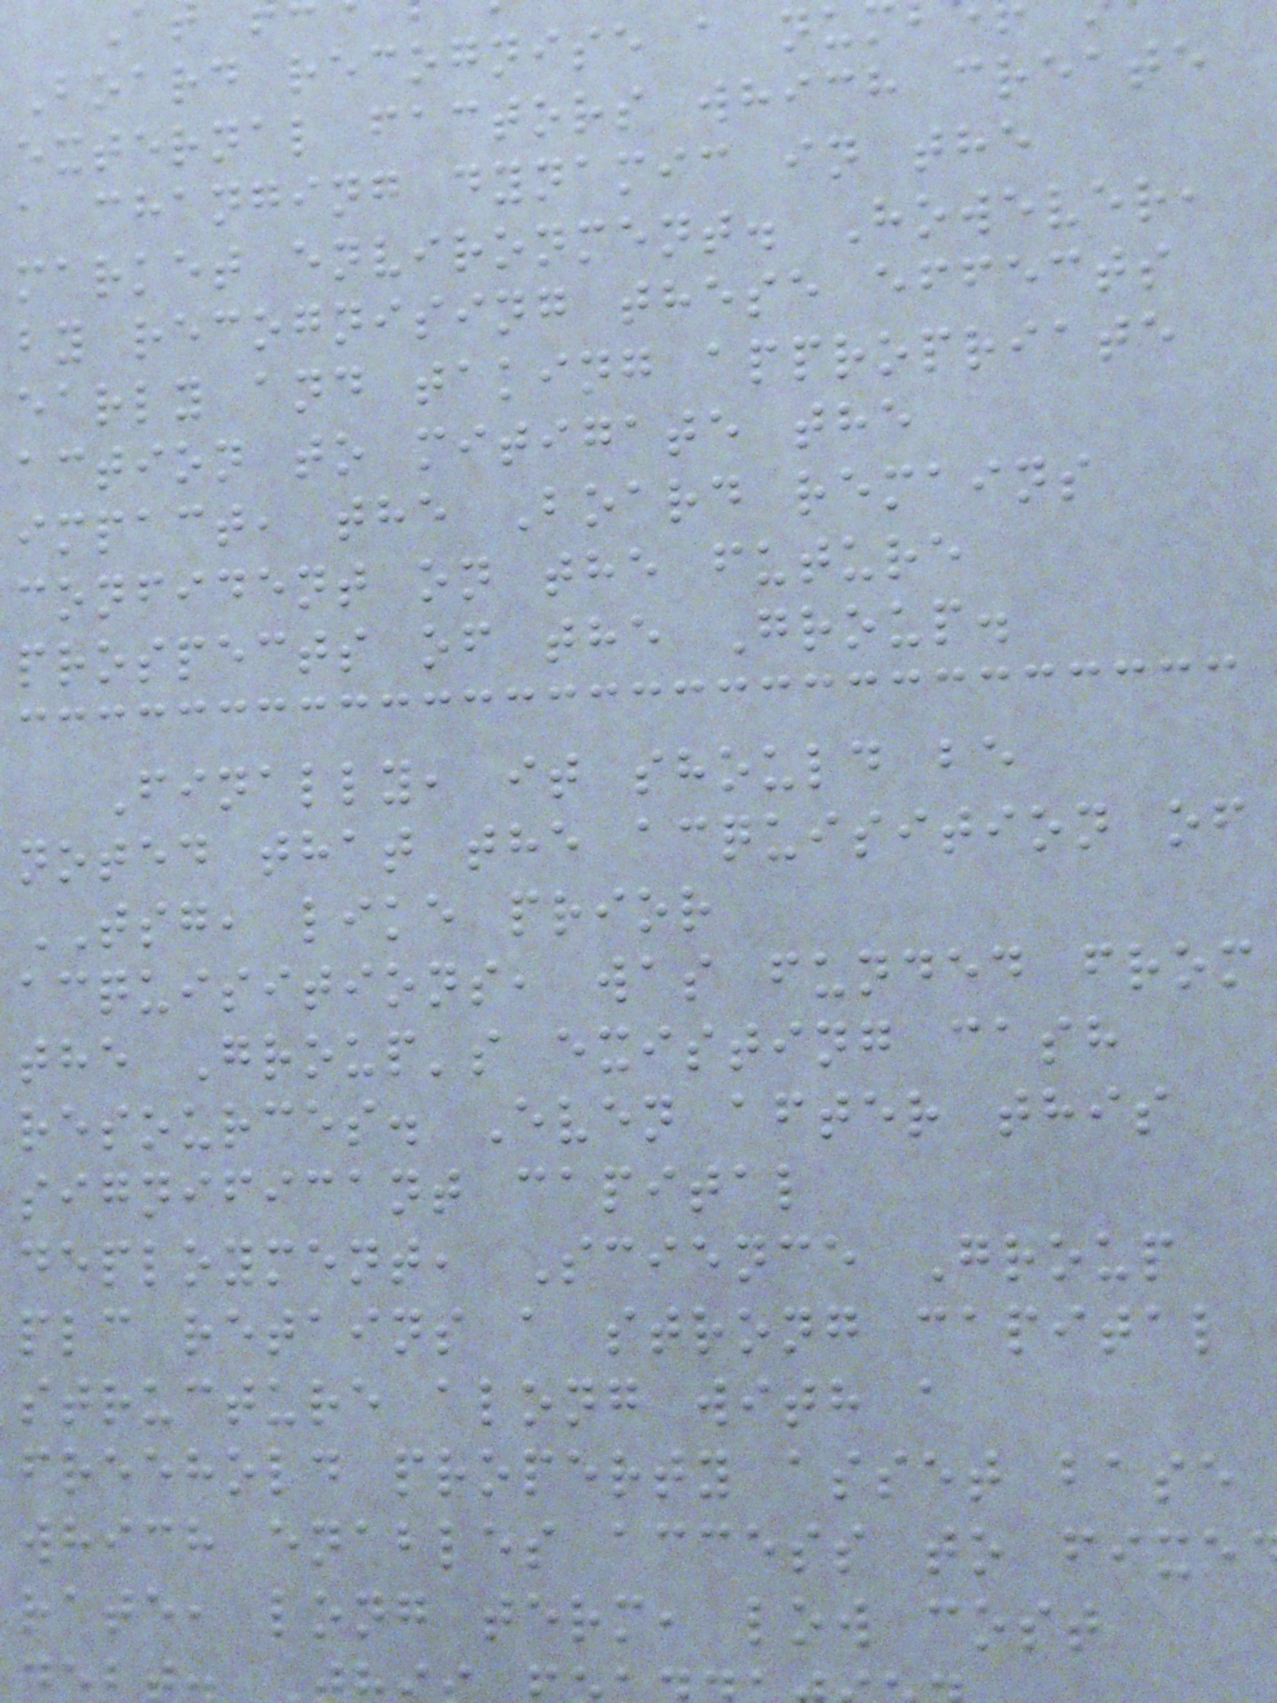Board recognise a nu
external factors which create
a changing dynamic in the
market environment. However,
by recognising these effects
early and taking appropriate
action to mitigate the
impact, the Board remains
confident on the future
prospects of the Group.
Finally, it should be
noted that the acquisition of
TSG, like prior
acquisitions, was funded from
the Group's existing cash
resources. Even after this
significant capital
deployment, Science Group
plc retains a strong capital
structure along with a
freehold property asset base
which enables access to fixe
rate, long term, low cost
